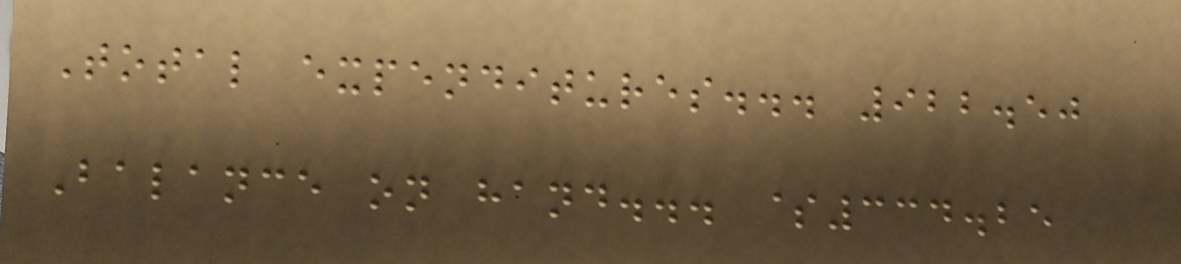Total expenditures... 922.50
Balance on hand... $334.25
